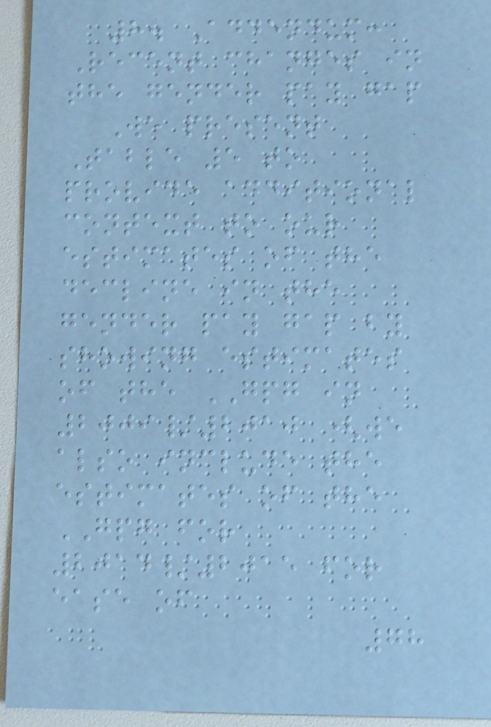8. Addendum:
Recent changes in
the gender pay gap
We present
Table 5 to
provide additional
context to our
estimates of the
decline in the
gender pay gap by
showing estimates
of the GPG in
2009/2010 (we
also include the
estimates of the
GPG for
2014/2015 for
ease of
78
